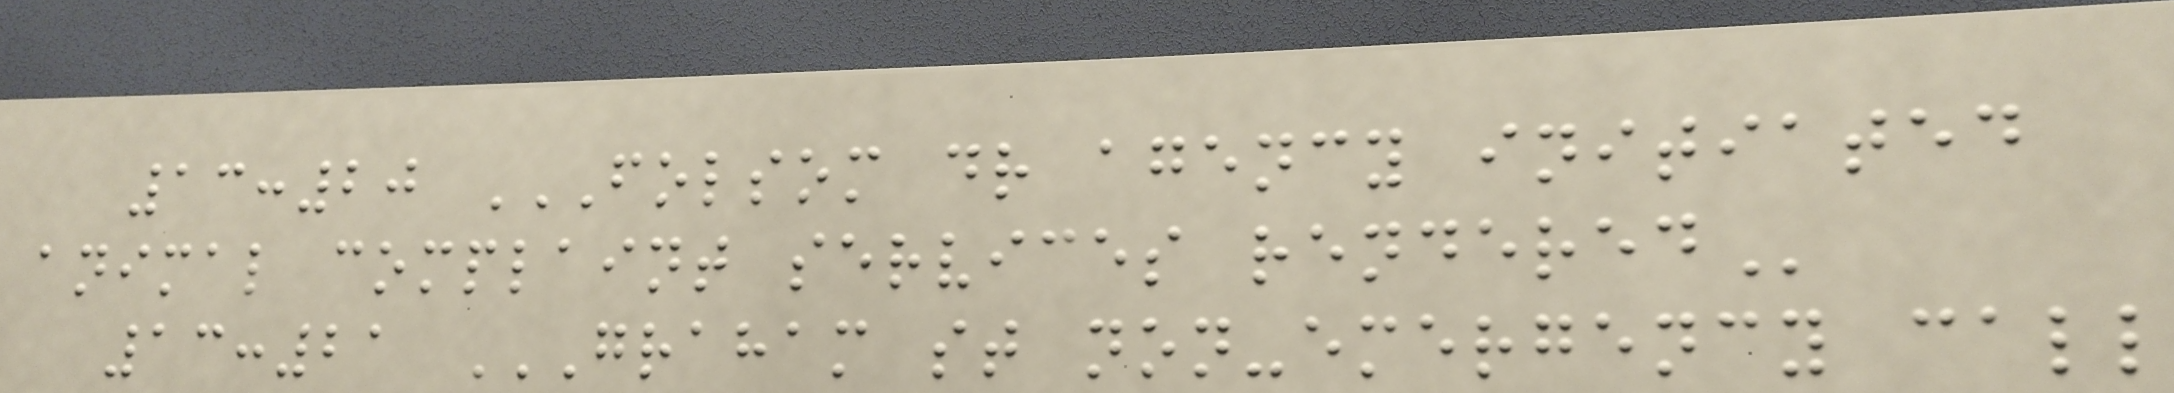13:20 FOLSOM DR AGENCY INITIATED
ANIMAL COMPLAINT SERVICES RENDERED
13:21 GRAHAM ST NON-EMERGENCY CALL
